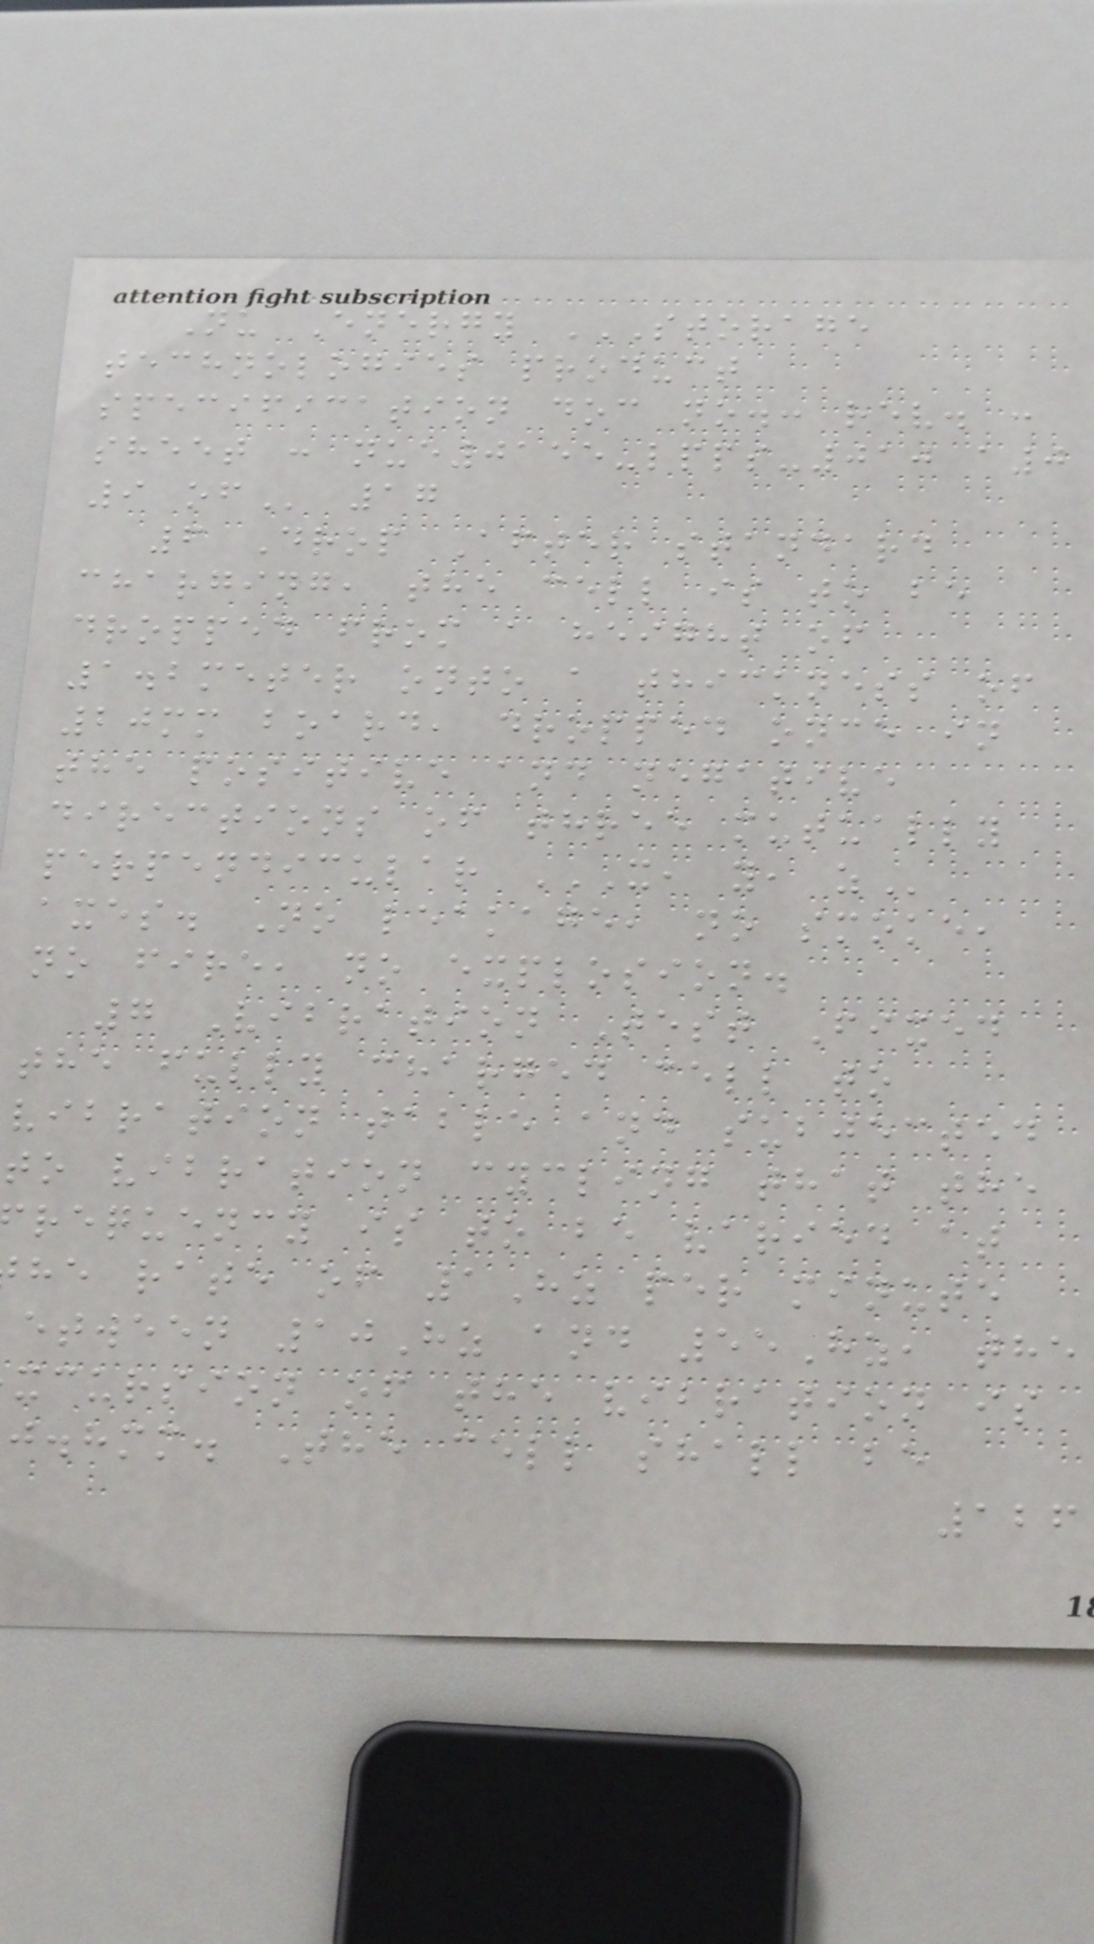Nu Energy STORAGE
technologies product
specification doc no.: rev. :
sheet : nue0155-lpps-010 a0
6 Drop After standard
charging, the cell is to be
dropped from a height of
1.2meter onto a thickness of
20mm board, dropped once in
the positive and negative
directions of three mutually
perpendicular X, Y, Z
axes. No leakage, no smoke,
no fire, no explosion.
7 Vibration Test Fixed
the fully charged cell to
vibration table and subjected
to vibration cycling that the
requency is to be varied at
he rate of 1Hz per minute
etween 10Hz and 55Hz, the
xcursion of the vibration is
j.hmm. The cell shall be
126
